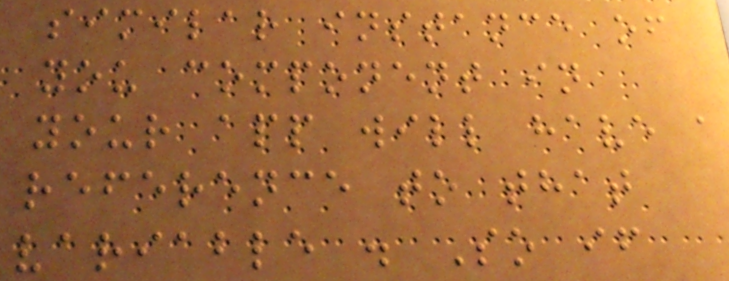similar instance of
you component in
your app will have a
reference to that
variable . So if
